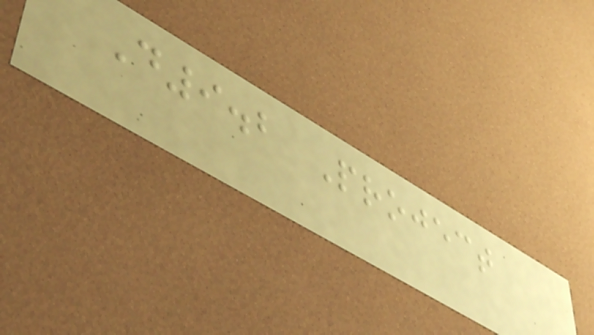D9.2 Project
